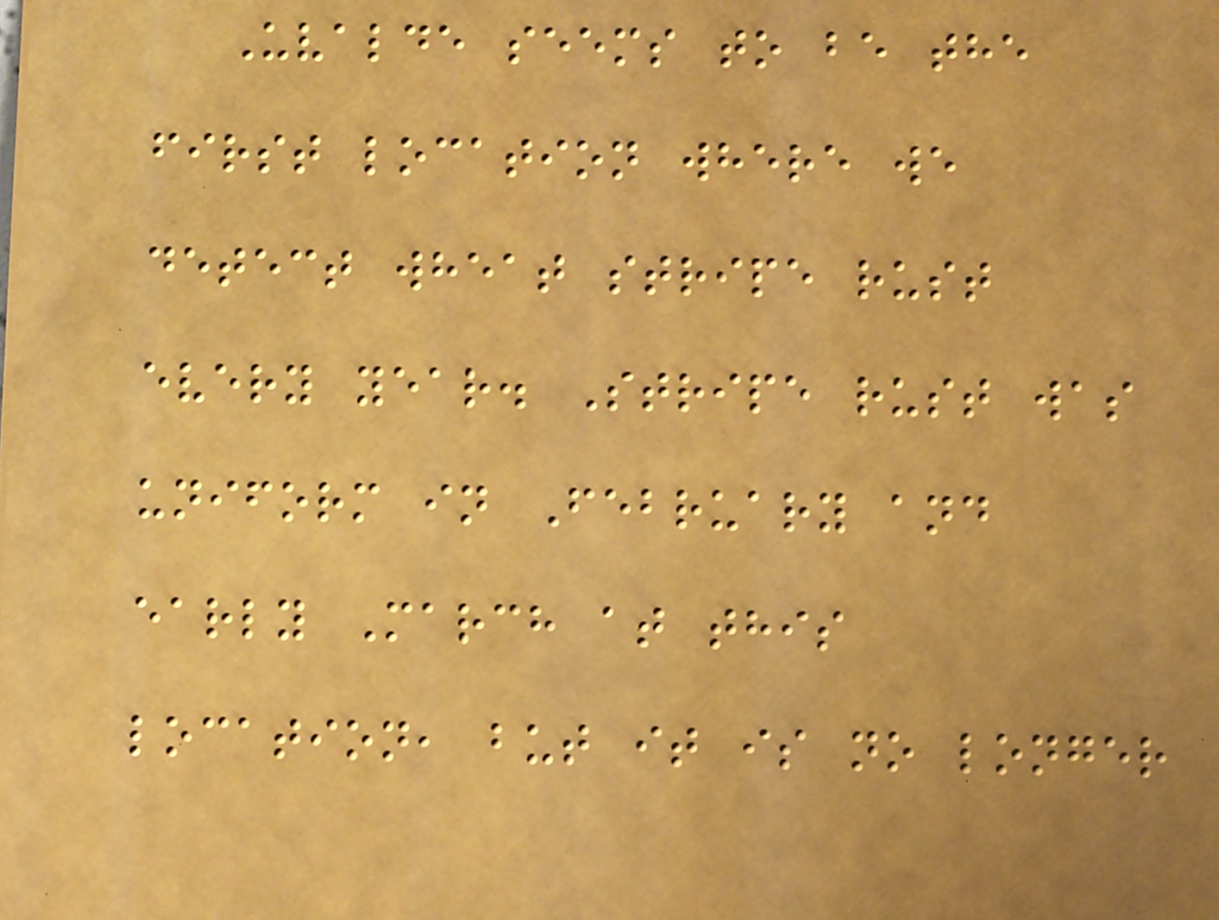Uvalde seems to be the
first location where we
detect wheat stripe rust
every year. Stripe rust was
uniform in February and
early March at this
location, but it is no longer
